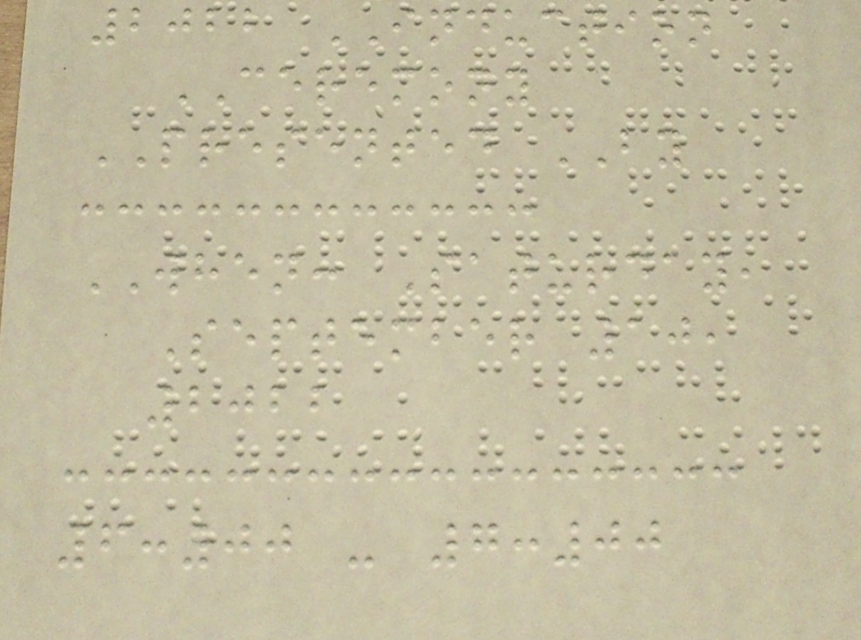2022 INDUCTION
CEREMONY
PRESENTED BY
WHEN: Saturday,
September 10,
2022
6:00 - 7:00
